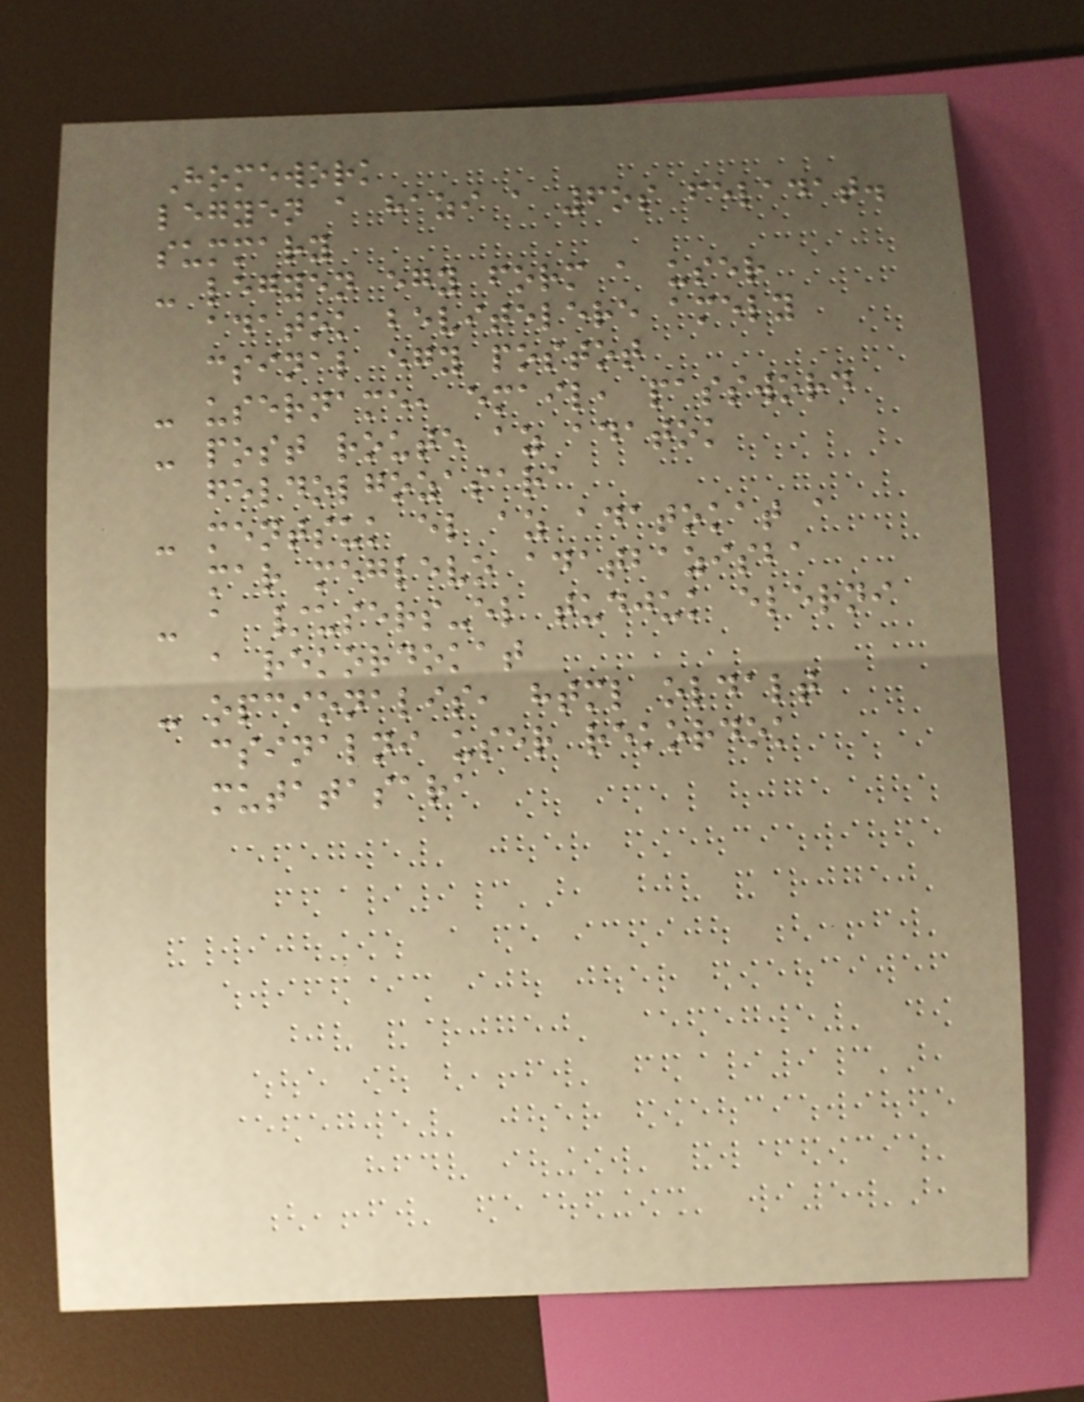Homework
legyen a hazi a 6os feladat.
summary
- legyen egy form a user
adatok bevitelere amely
csinal egy postot
- username, email, password
- post route az adatok
feldolgozasara
- mentsuk el az adatokat a
mar meglevo adatbazisba
- a /users-el tudjuk elerni
a rekordokat
- opcionalis, html oldalt
csinalni user rekordok
mutatasara
